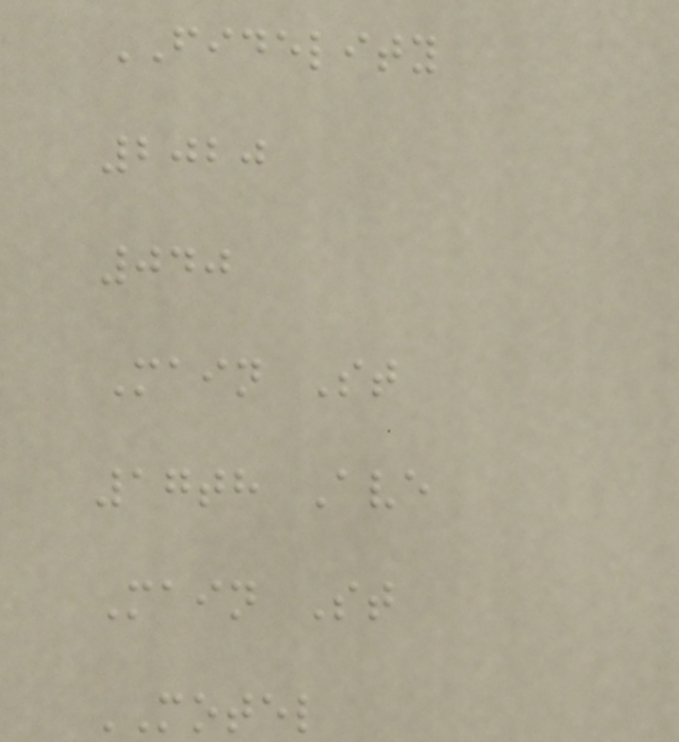FIDELITY
2020
040
Main St
17th Ave
Main St
MOTEL
